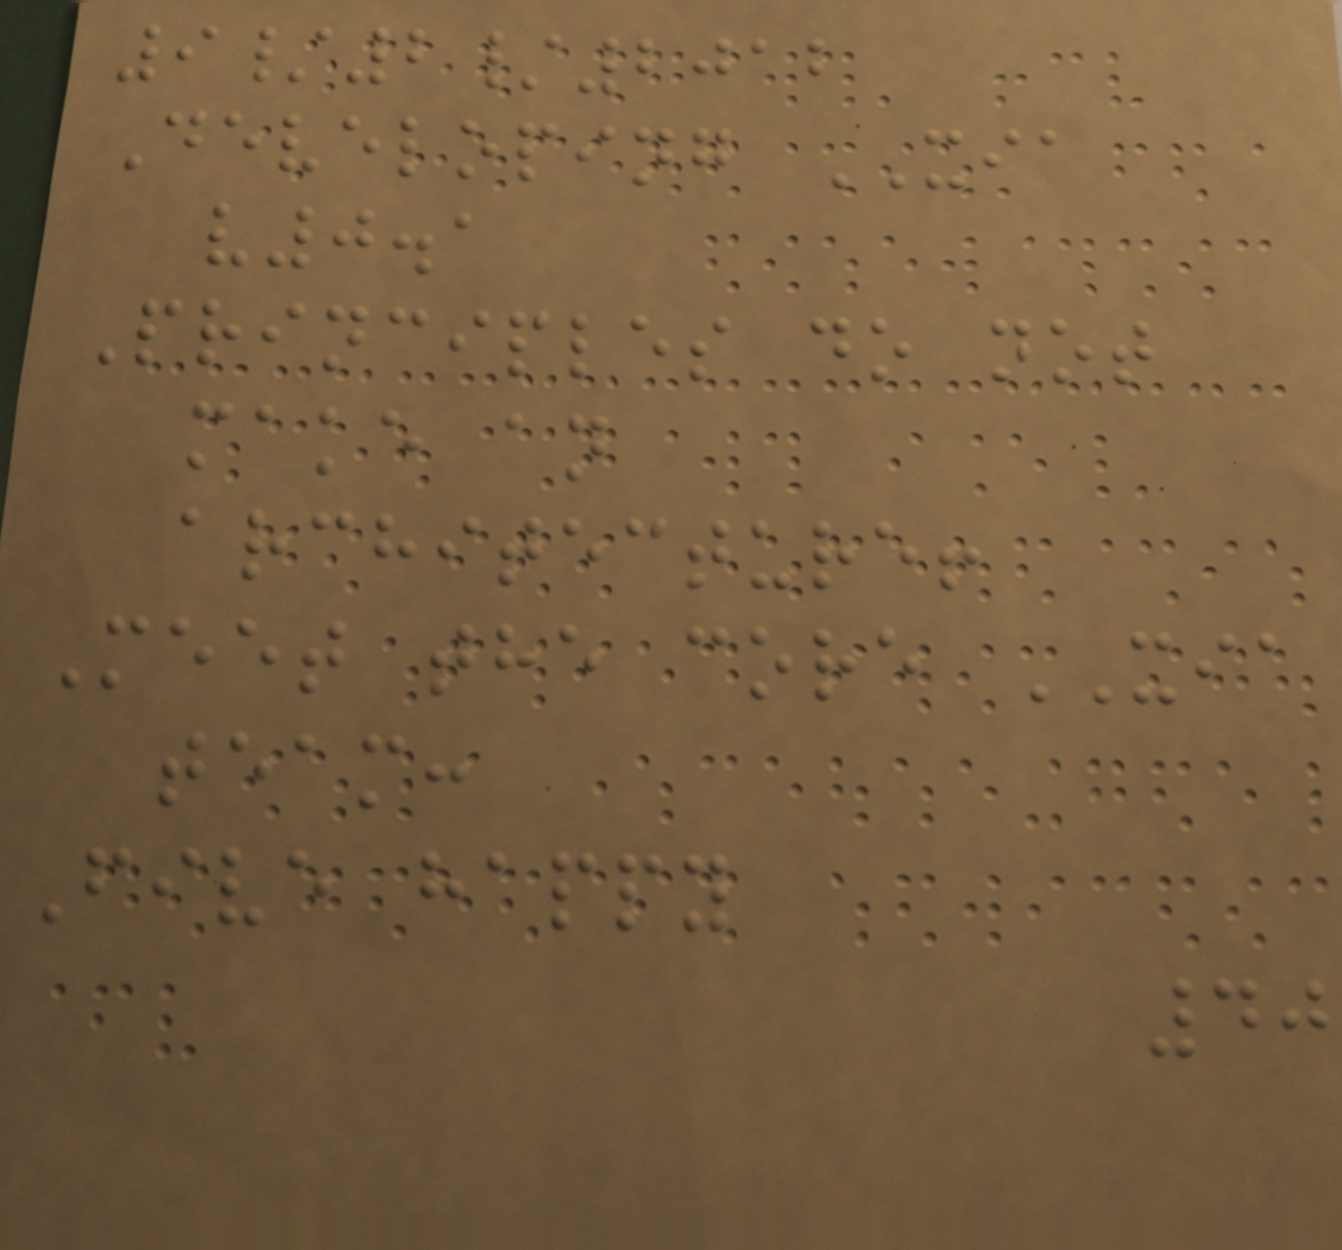9/2/2012
Developing XIA
v0.1
Principles do not
make an
architecture!
Meet the core XIA
team:
Five happy
40
